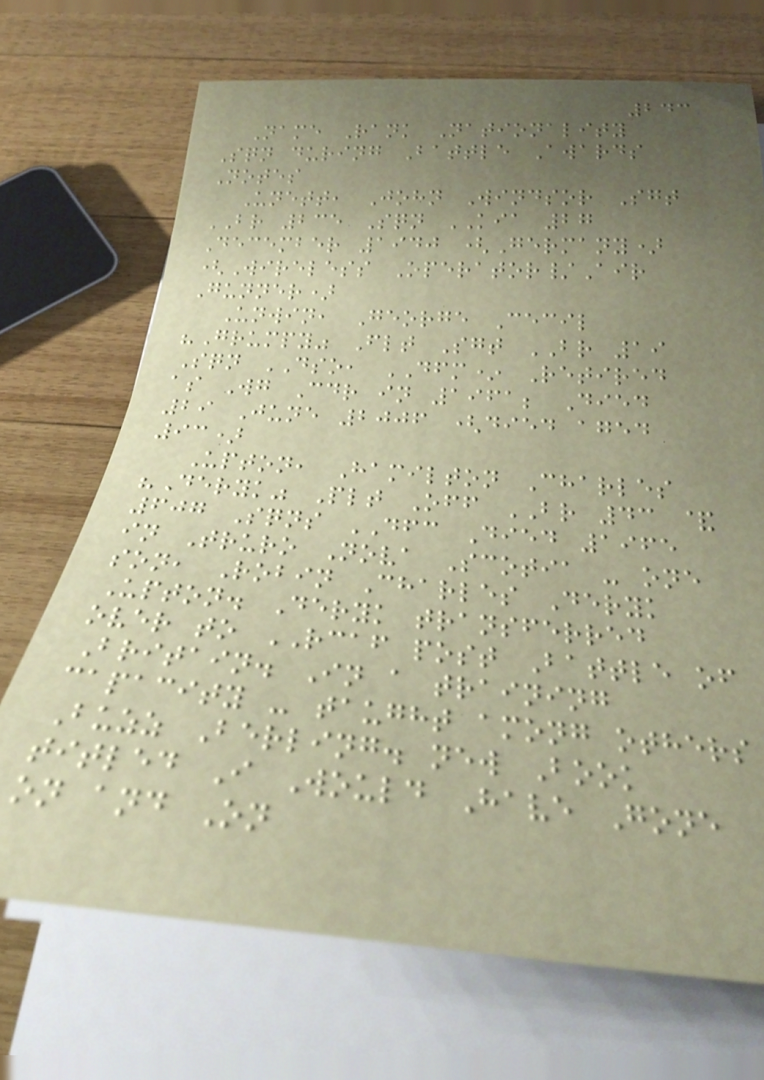243
Name Rank Nationality
Sqn during Battle Awards
Notes
Unett, John Windsor Sgt
BR 235 Sqn KIA 27
December 1940 (Germany)
(Wireless Operator/Air
Gunner)
Unwin, George Cecil
"Grumpy" Flt Sgt BR 19
Sqn DSO, DFM* Retired
as Wg Cdr in 1961; Died
29 June 2006 (died aged
93)
Upton, Hamilton Charles
"Deryk" Plt Off BR 43 &
607 Sqns DFC Died 1965
in Truro Nova Scotia - one
son, Robin Charles Deryk
Upton. Deryk transferred
over to RCAF post Battle of
Britain. In a training
capacity - taught among others
Buzz Berling. new Book
titled I Would Have Gone
on and On
